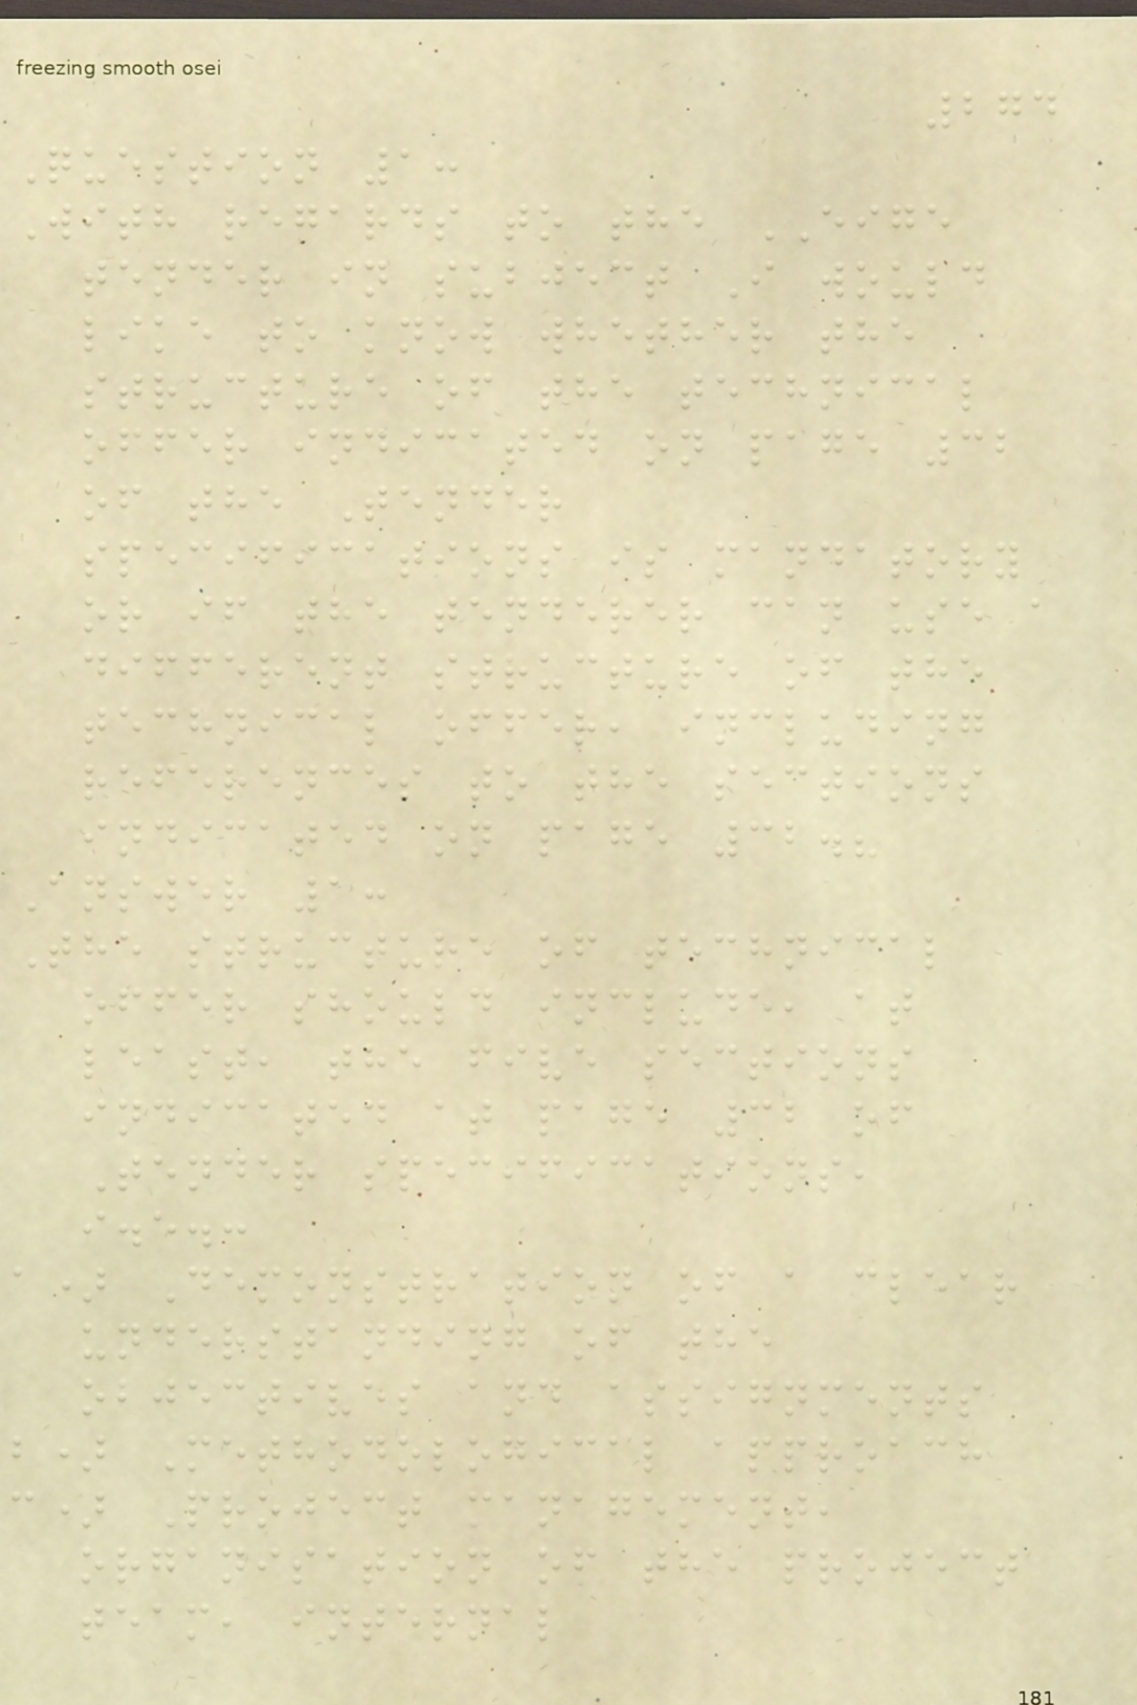274
Question 1:
With regards to the EIGE
tender in subject I would
like to know whether the
structure of the technical
offer indicated on page 32
of the Tender
specifications is mandatory
or if the tenderer can use a
different structure of the
technical offer, including
references to the sections
indicated on page 32.?
Answer 1:
The structure of technical
offer should include, at
least, the five sections
indicated at page 32 of
Tender specifications,
i.e.:
a) Demonstration of a clear
understanding of the
objectives and assignments
b) Methodological approach
c) Project management,
organisation of the project
team, internal
